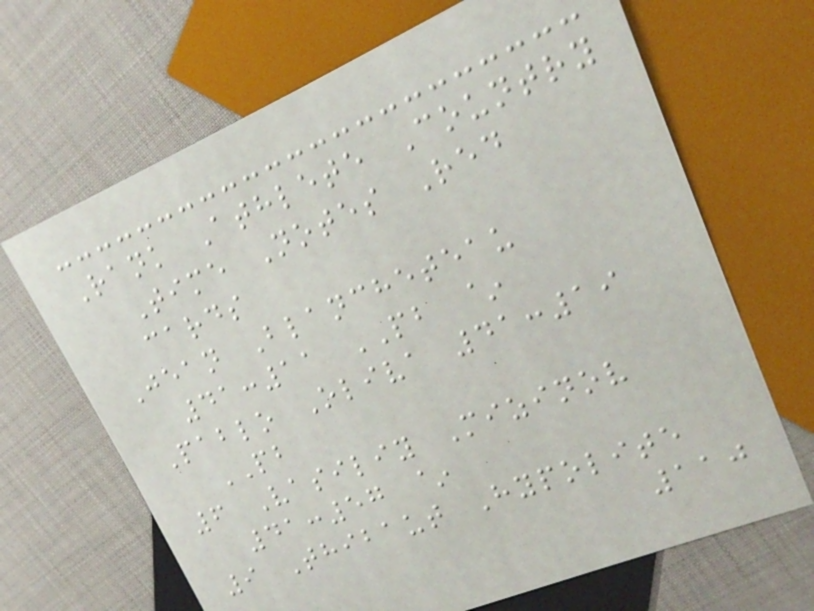Rank Athlete Country
Time Notes Red
cards
Jean Blancheteau
41:11 PB ~
Pablo Oliva 41:19
PB
6 Vasiliy Mizinov
41:57 ~
9 Thibaut Hypolite
110
